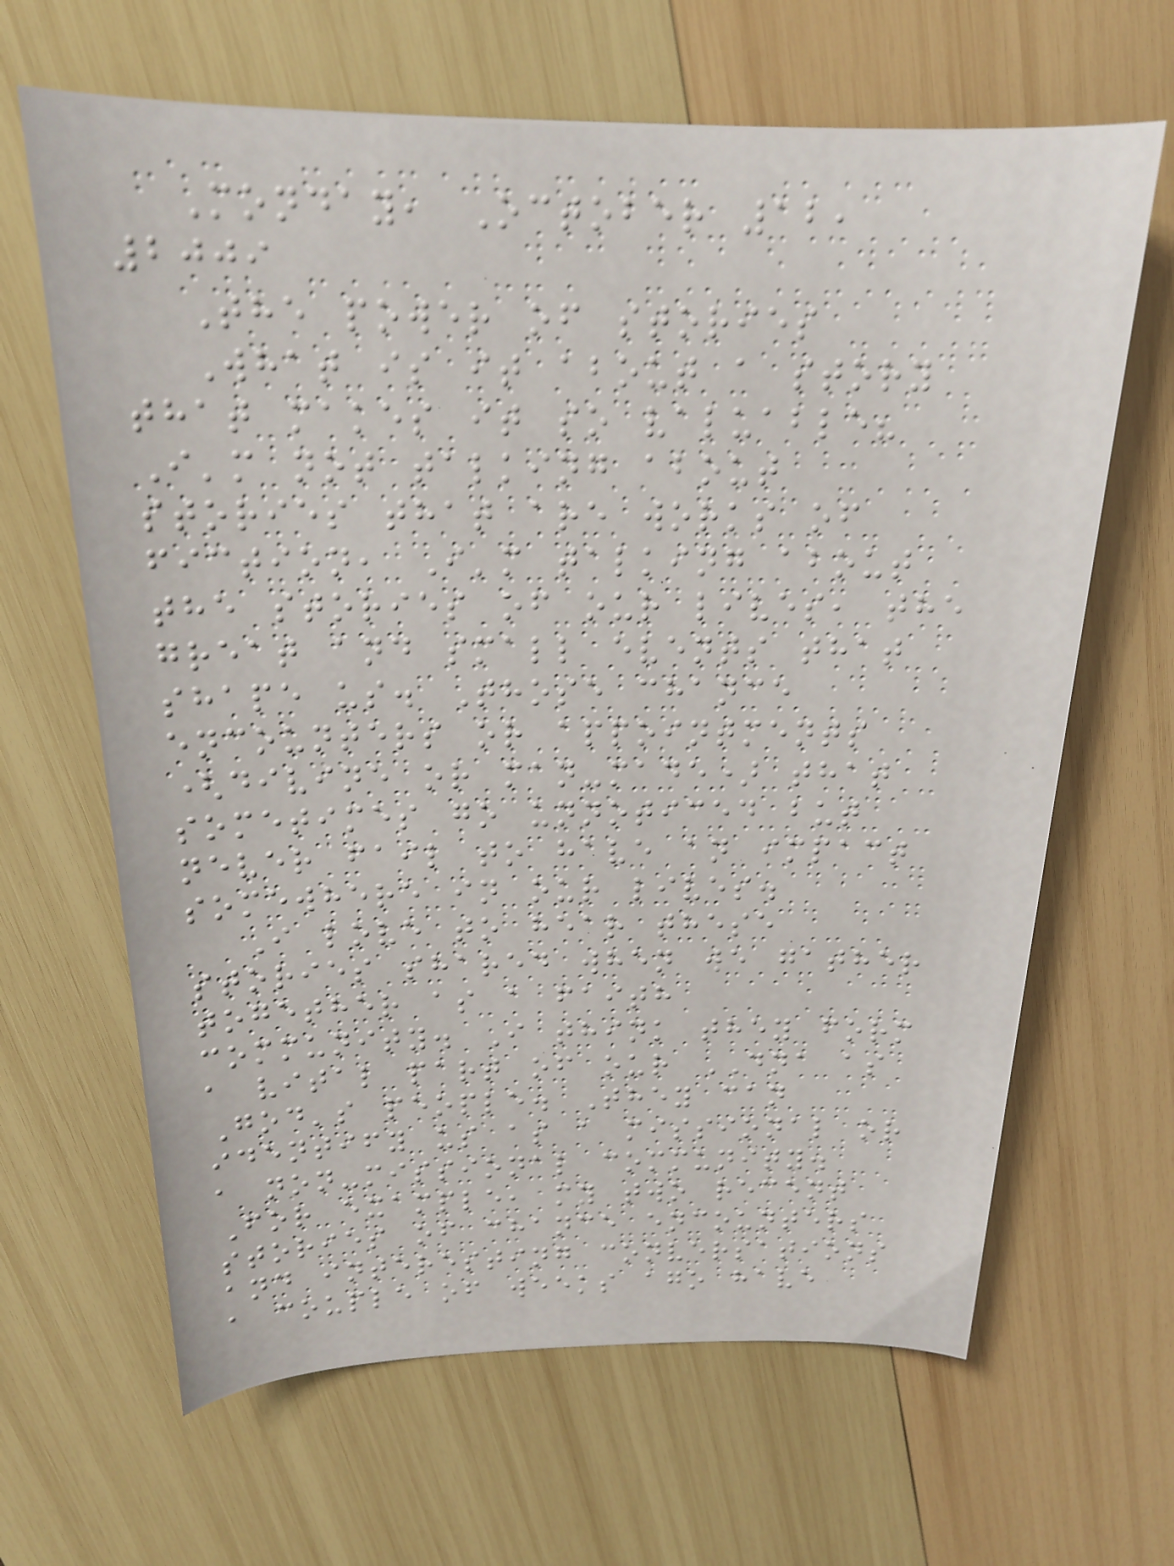Monday, October 12,
2009
The power of stories
What is it about a story
that makes it so valuable?
I'm not talking about
stories that are works of
fiction, I'm talking about
the stories of our lives, the
great and small events that
shape us. Those chance
encounters or appointments
(divine or man-made) that
sometimes go unnoticed but
never fail to have an impact
somewhere in our lives.
I love to hear these
stories shared when we gather
together as a faith
community. I think they form
a vital part of our DNA as
God's people. They can
identify us as a missional or
a non-missional community.
For example, my two recent
stories of chance encounters
and interesting conversations
a couple of weeks ago have
